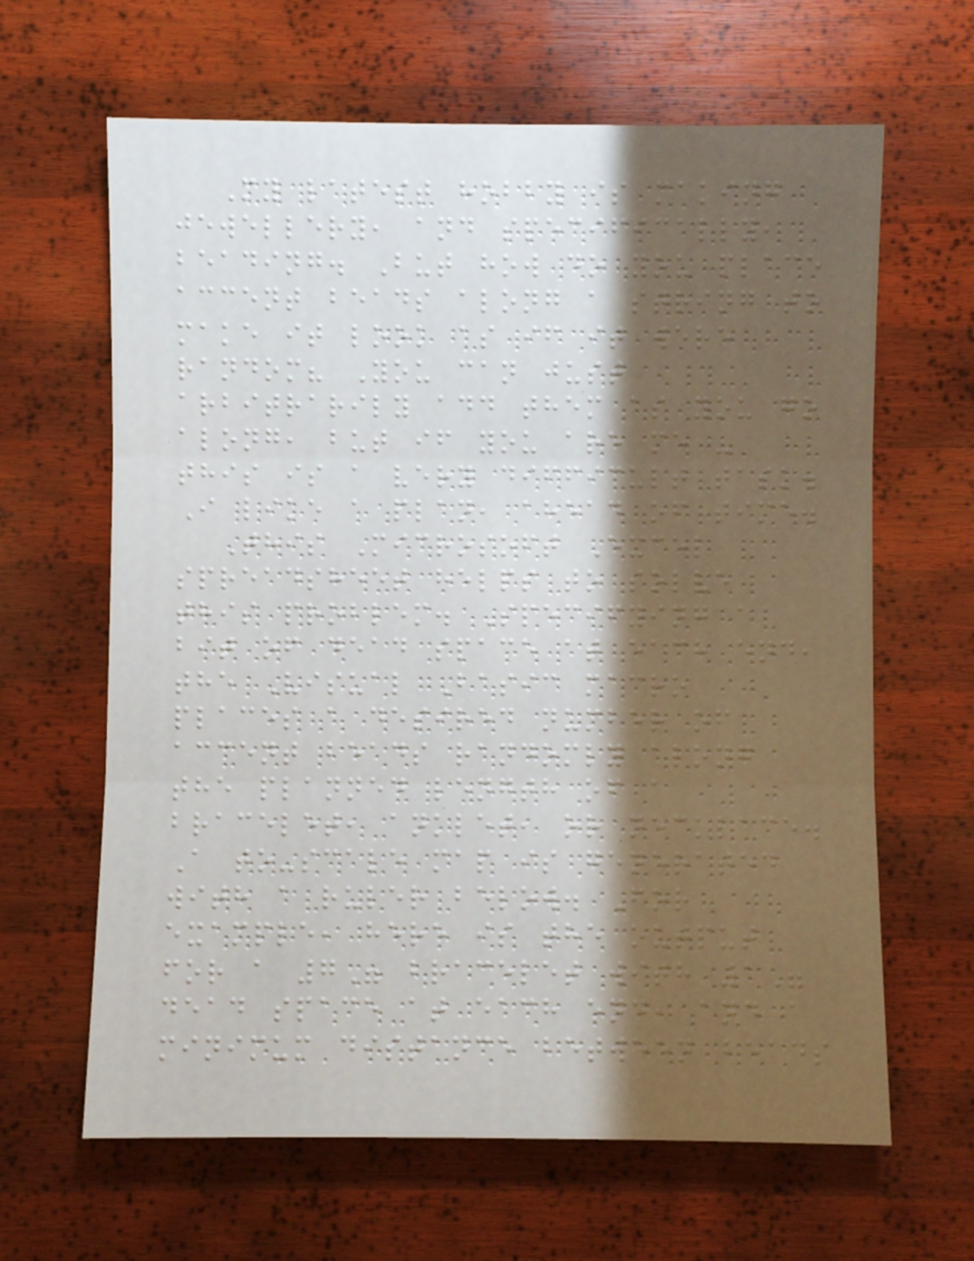My latest hobby is making
jewellery, and specifically,
beading. But how do you place
accent beads along a string to
make it look as if it were
random? You can just
arbitrarily add them as you go
along, but if you are me -
this is a very difficult task.
I like a plan, ahead of time.
This Microsoft Excel
spreadsheet helps to solve
this problem. Specifying a
bit of dead space at each end,
the Visual Basic macro
places a desired number of
accent beads randomly along
the planned length of a
bracelet, anklet, or necklace.
A to-scale map is generated
with a ruler below. For
example, here is the output
for a 7" bracelet with 1"
dead space at each end, and a
minimum distance between beads
